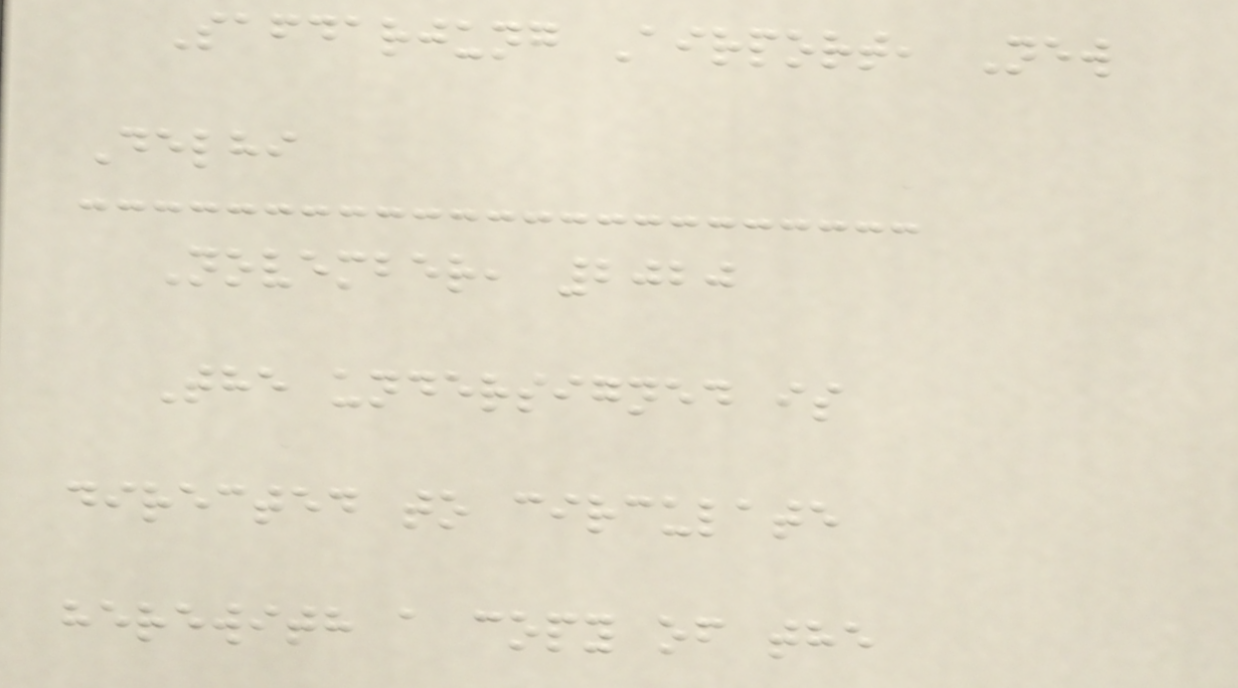Safdarjung Airport, New
Delhi
November, 2020
The undersigned is
directed to circulate
herewith a copy of the
